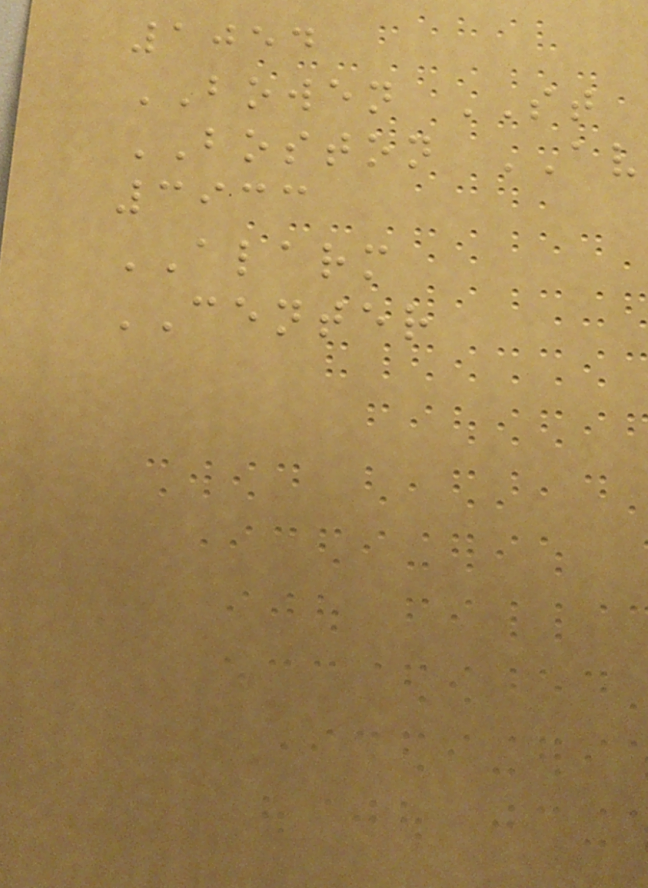1054
BOWEN ST
BOSTON AV
3933
ALARM
CENTER
